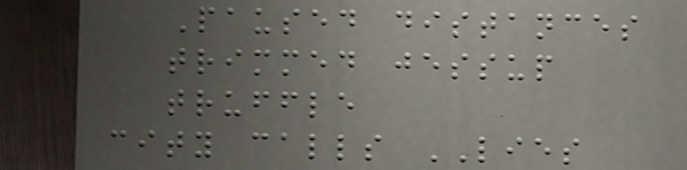Paused distances
trimmed jessup
truffle
city calls LIES
